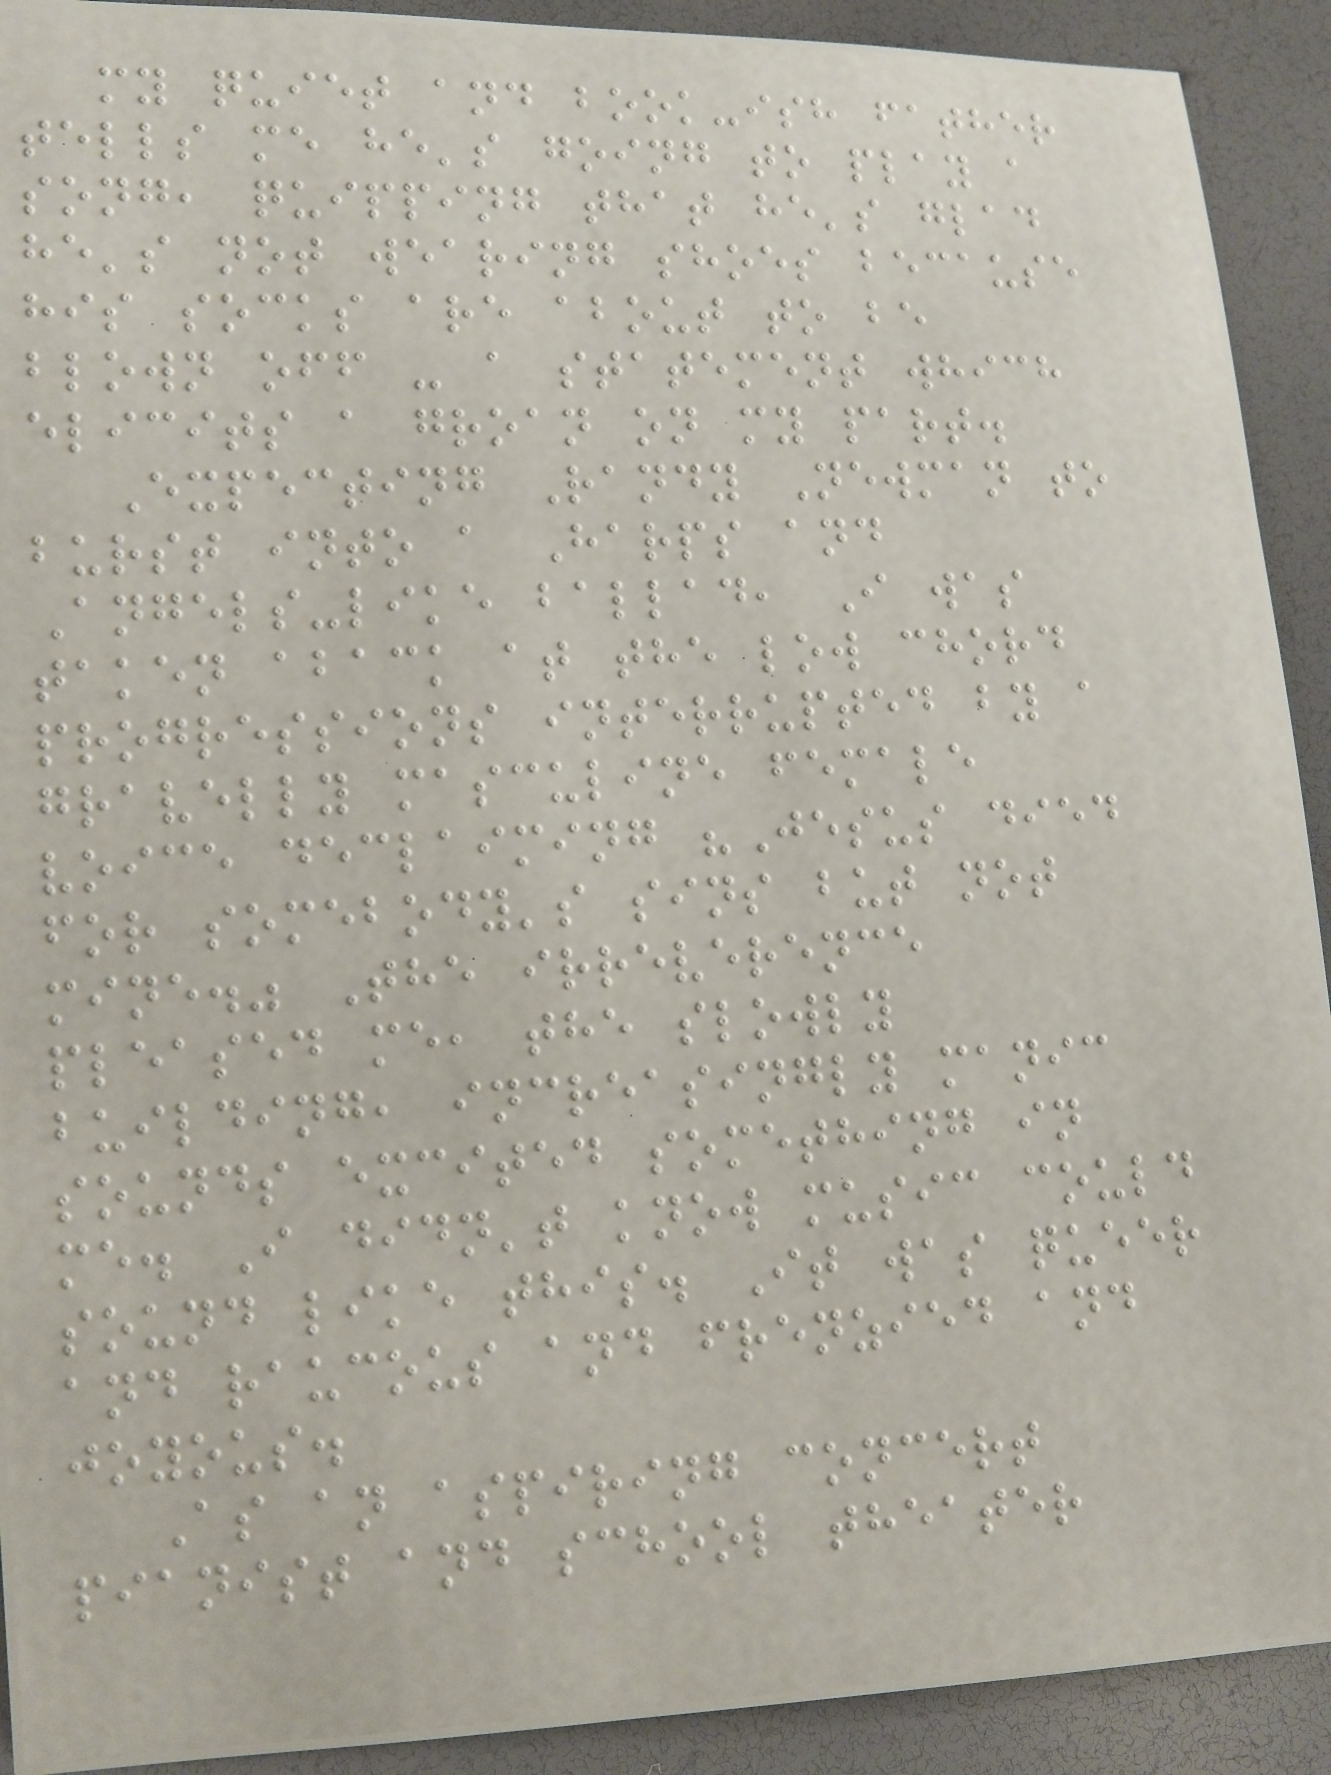my quiet and book-ish father
tells me he's going to play a
song, quipping that he's glad
he's not wearing shoes because
his socks are about to be
blown off - a statement which
elicits a groan on my part.
Expecting Randy Newman to
burst into a Harps and
Angels-like ballad, I was
taken aback at the low chord
progressions interrupted by a
gravelly masculine female
voice declaiming "Jesus died
for somebody's sins but not
mine." The irreverence
pleased me, the slowly
building, increasingly manic
sounds excited something in
me. I didn't know music could
sound like this. It was queer
and raucous and frenzied and
joyous.
As an aspiring concert
pianist and school theater
